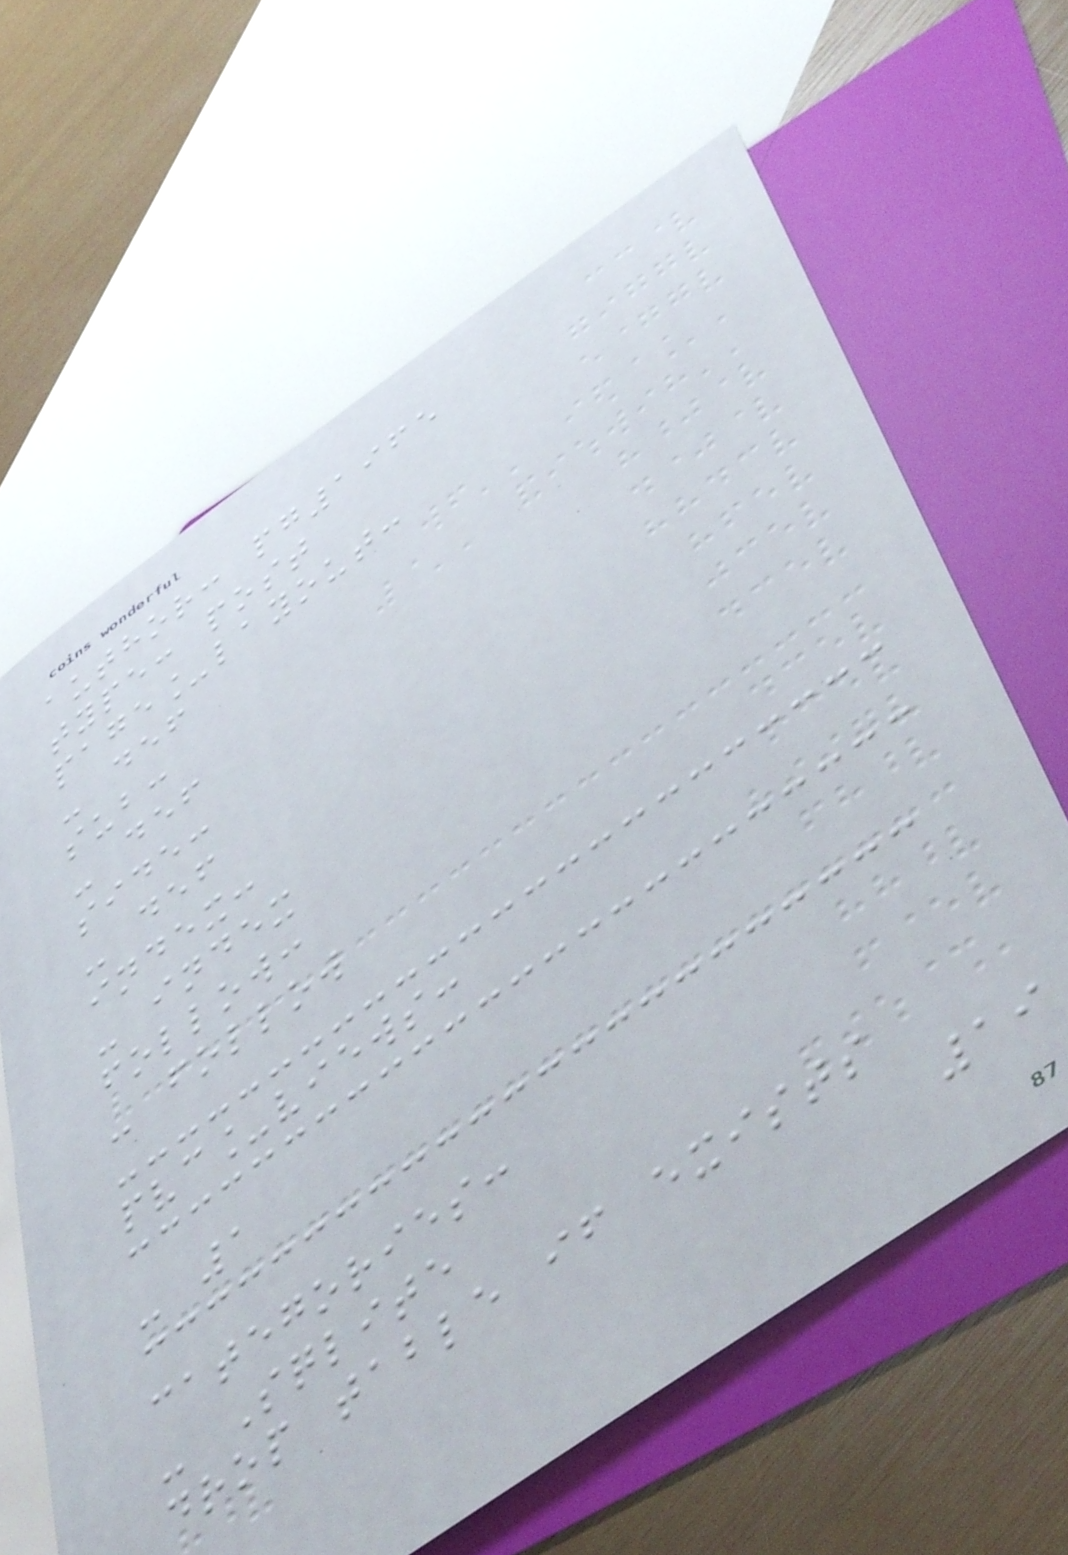author: pg1965
type: post
page_layout:
- def
sub:
- def
side:
- def
index:
- index
follow:
- follow
pvc_views:
- 1
categories:
- Sqlite
drop table if exists
19
